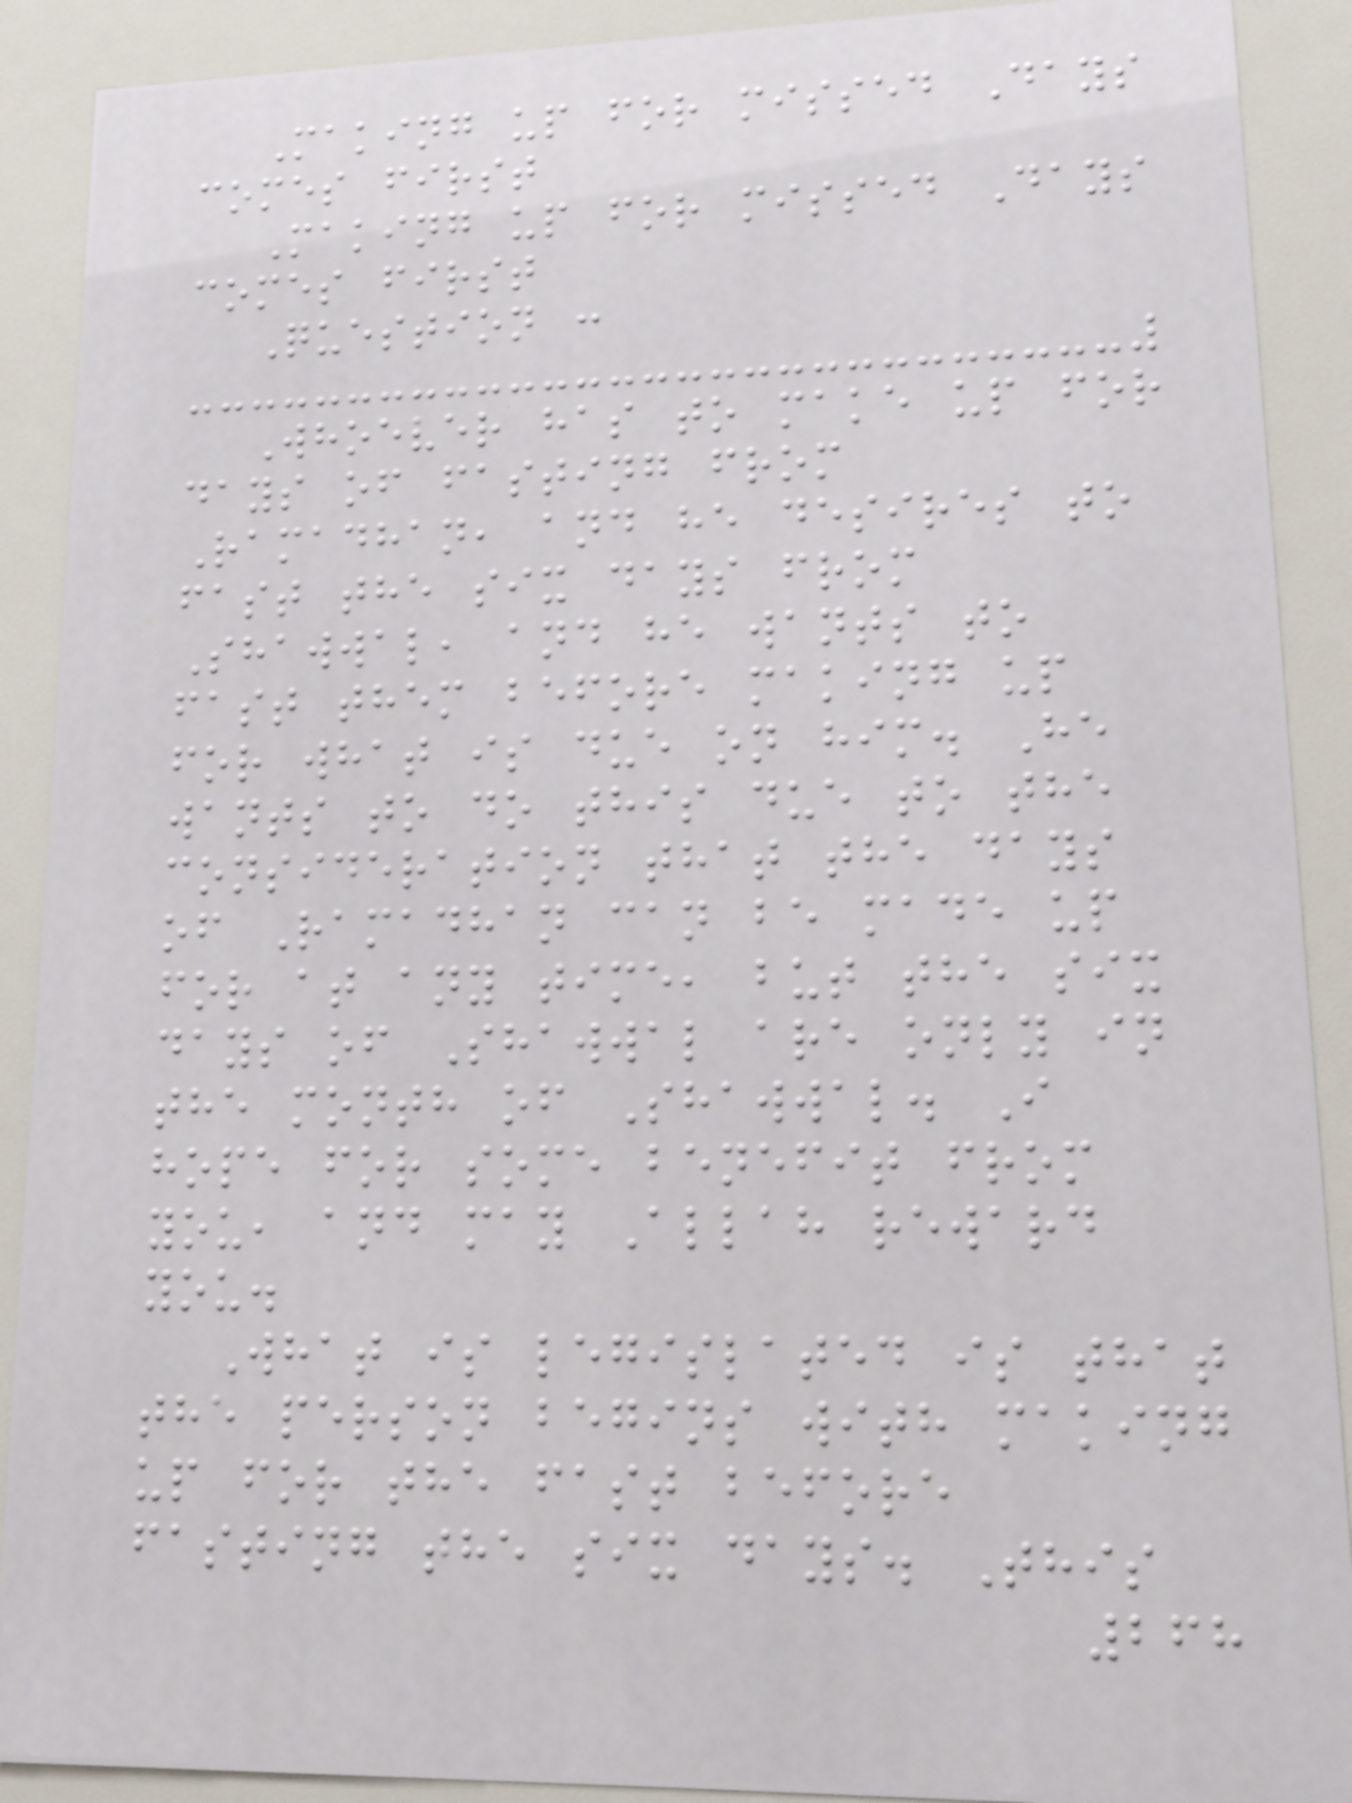Making up for missed Days
comes first
Making up for missed Days
comes first
Question :
Whoever has to make up for
days of fasting from
Ramadhan, and he desires to
fast the six days from
Shawwal, and he wants to
fast them before making up
for what is due on him. He
wants to do this due to the
consideration that the days
of Ramadhan can be made up
for at any time, but the six
days of Shawwal are only in
the month of Shawwal. I
hope for some benefit from
you, and may Allah reward
you.
What is legislated is that
the person begins with making
up for the fast before
fasting the six days. This
268
